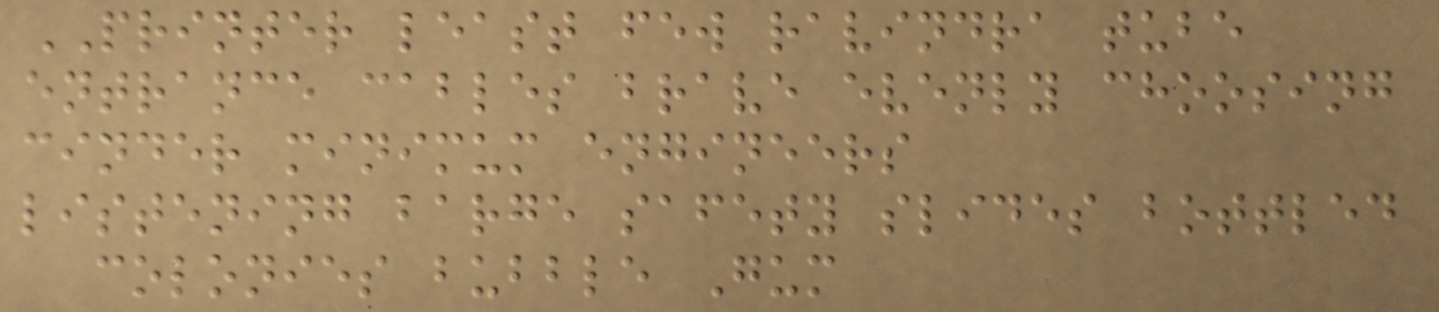PRINTER least few ravindra tube
entrance cables brave evenly choosing
cinder minimum engineers
listening barge safety slides bottled
colonies bubble Gum
